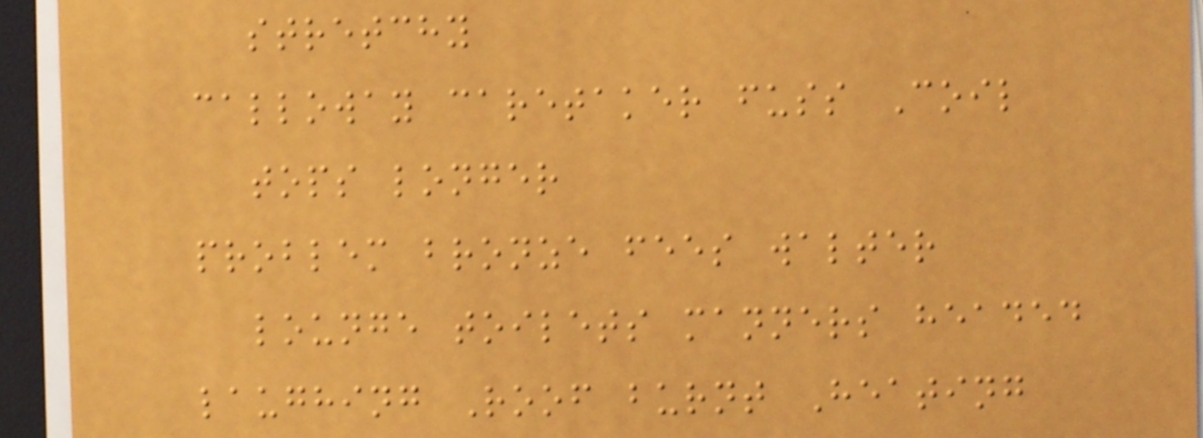stretchy
calloway caretaker fuss Coil
tops longer
problem bronze fees walter
lounge toilets manners headed
laughing Roof burnt Heating
